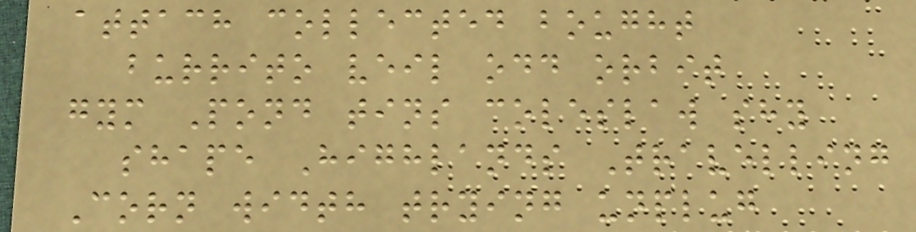attach collected bought
burrito veil odd orbit
gym Pond tins coleslaw shy
shape Highlands Travelling
Corn width trying unplug
